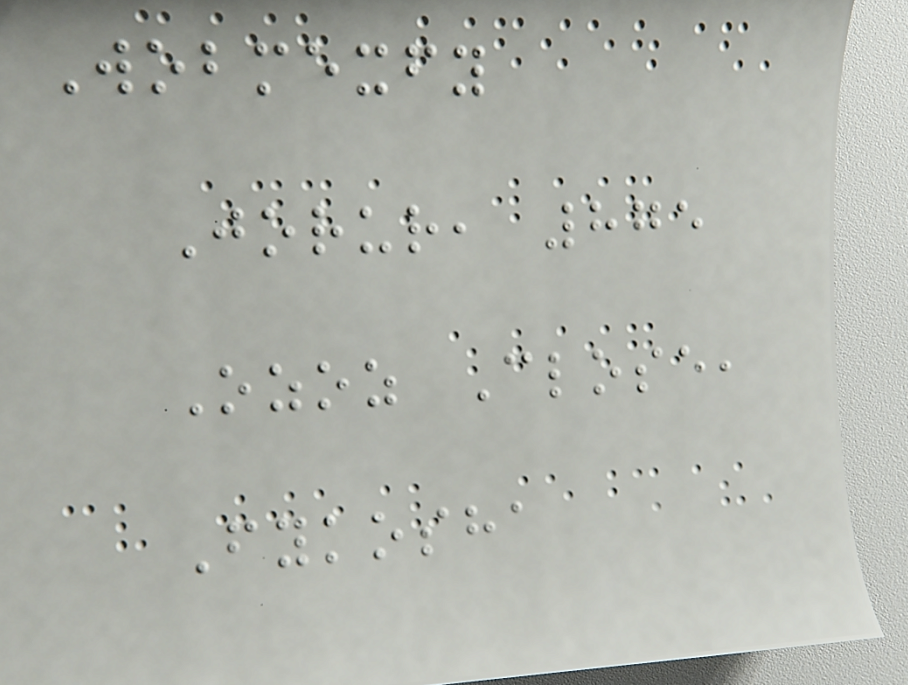Wobmexfy
Jorur, 875
Ozoz Close,
Fykosha
